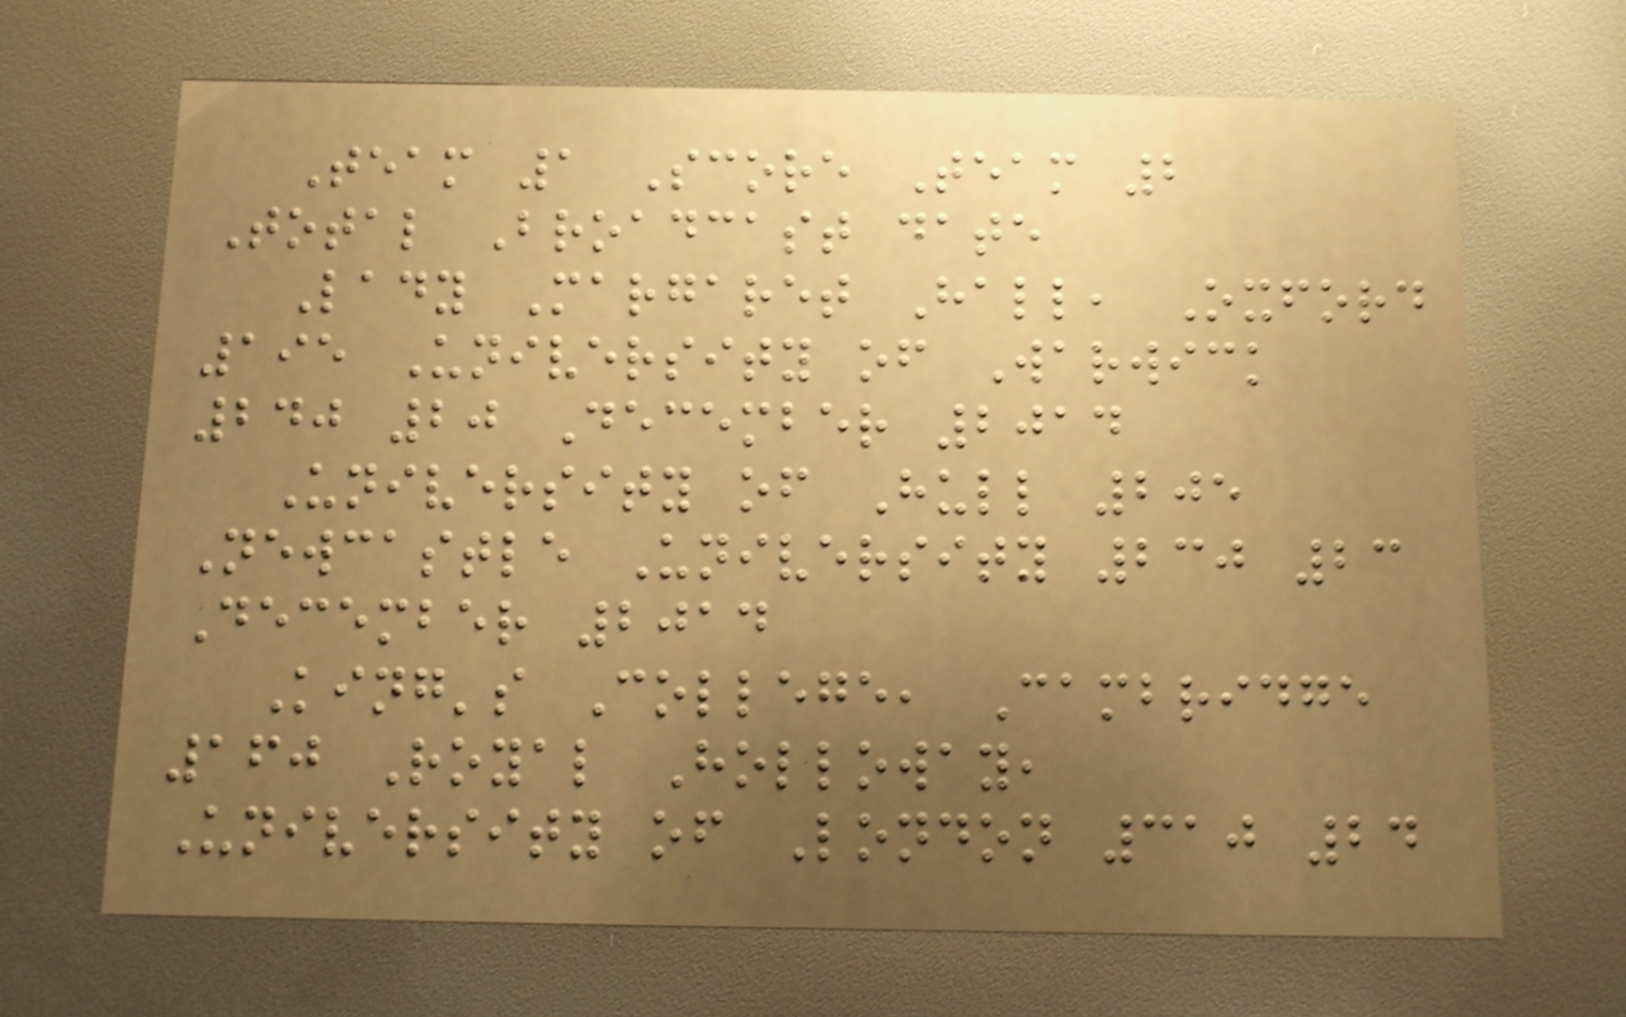Team 1 Score Team 2
Total Broadcast date
Lady Margaret Hall, Oxford
195 University of Warwick
240 20 December 2014
University of Hull 205
Newcastle University 230 23
December 2014
King's College, Cambridge
160 Royal Holloway,
University of London 310 24
